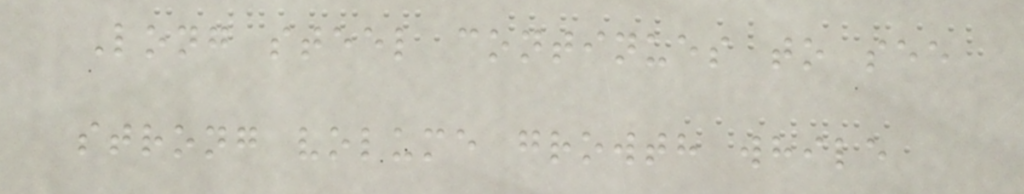Long steel continues to see
strong volume growth while
